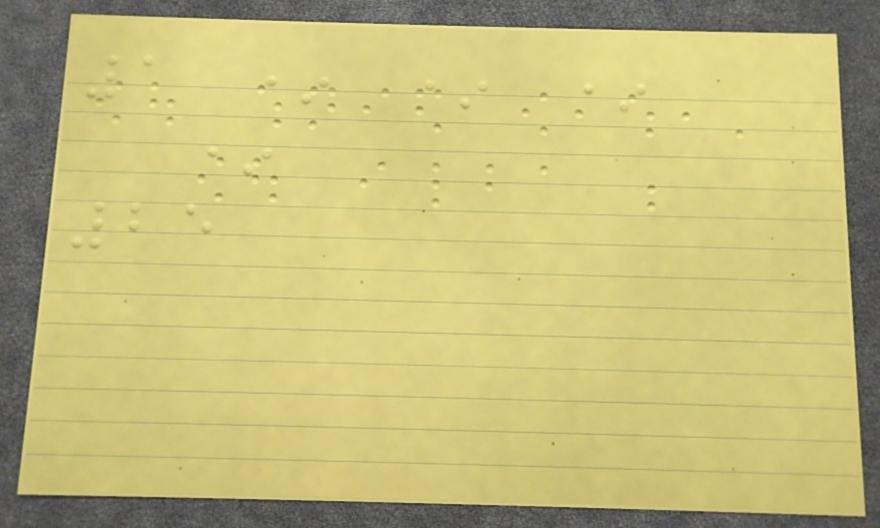1 * * *
*
25
